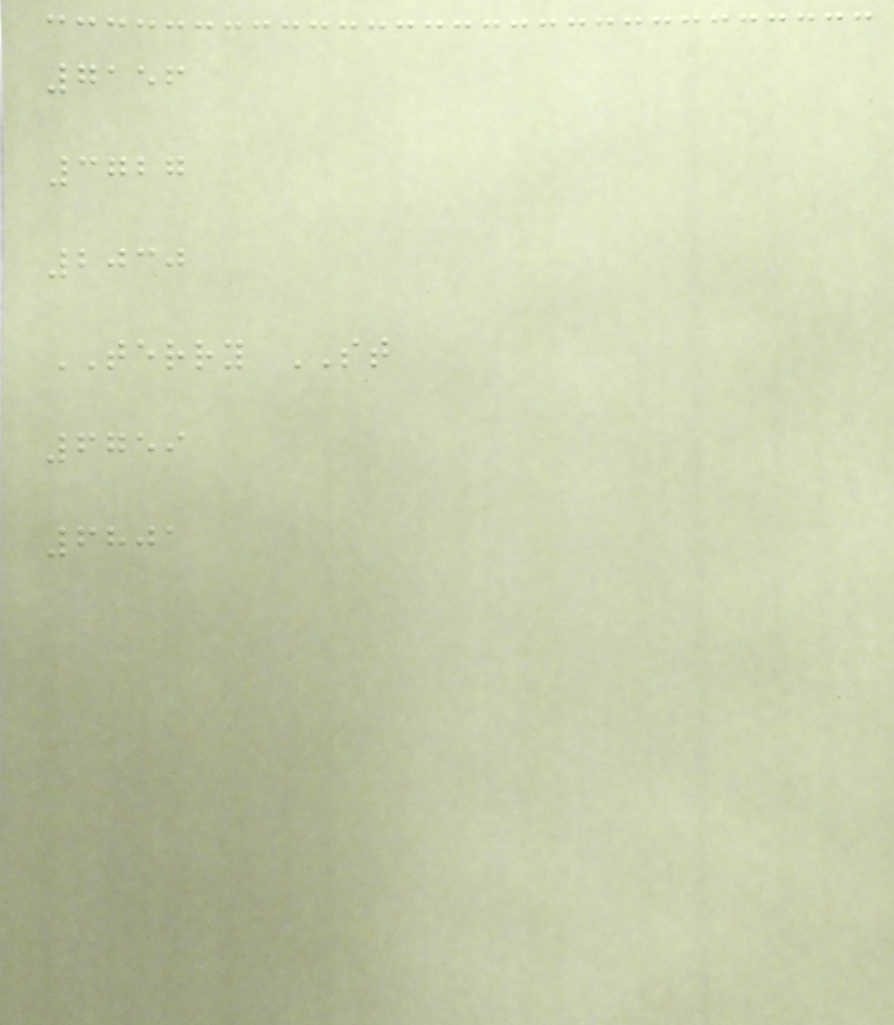7156
3727
2030
TERRY ST
6759
6801
